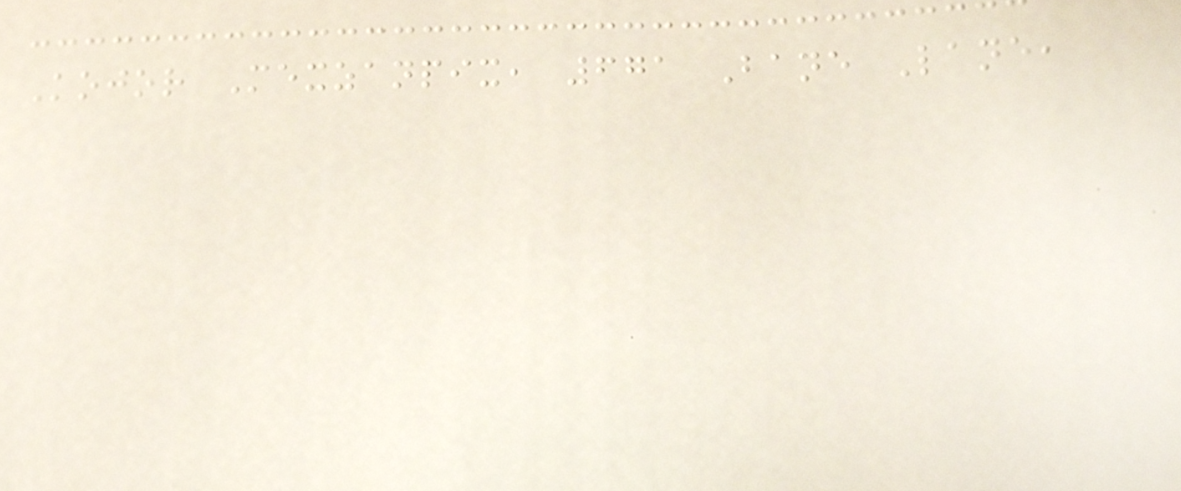Kojor Mexzanpix, 671 Bane Lane,
